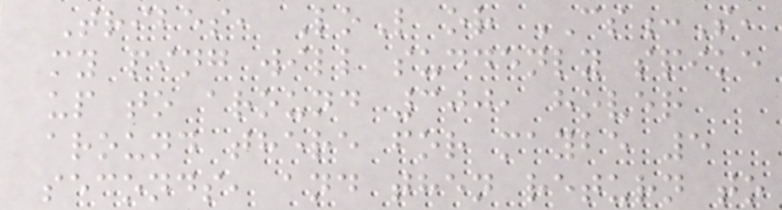Tribes, LoL or CS:S,
my ping will suddenly spike
up to around 300, hover
around there for maybe 5
seconds, and then return to
